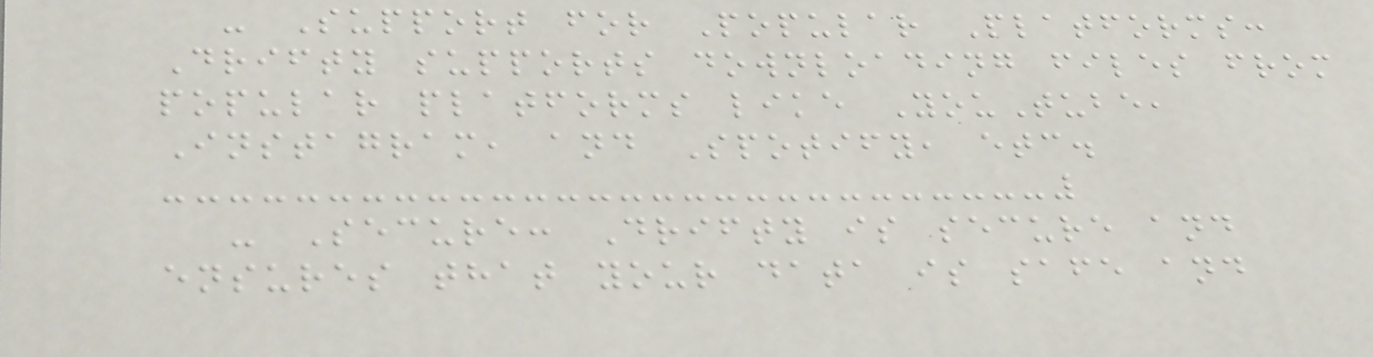- Support for Popular Platforms:
Drifty supports downloading files from
popular platforms like YouTube,
Instagram, and Spotify, etc.
- Secure: Drifty is secure and
ensures that your data is safe and
